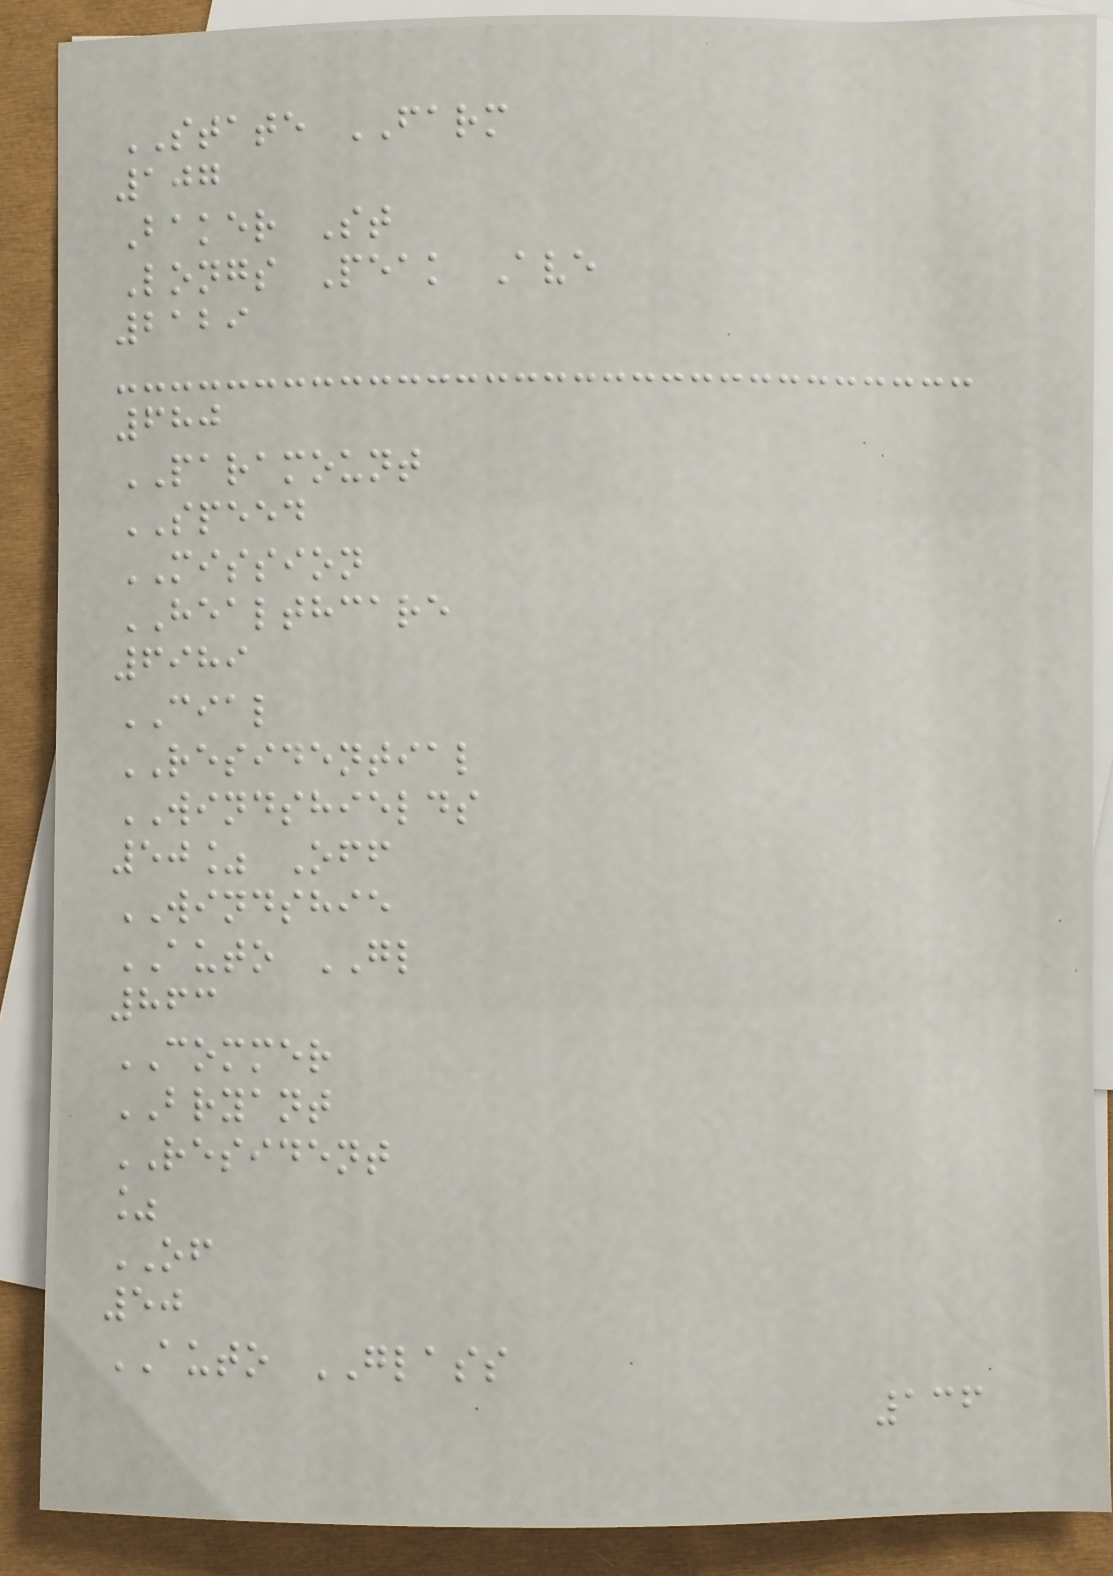STATE FARM
107
Baker St
Longs Peak Ave
2129
680
PARAMOUNT
SPEED
MISSION
HEALTHCARE
6989
CIAL
RESIDENTIAL
WINDSHIELDS
50% Off
WINDSHIE
AUTO GL
863
COMMER
BRYANT
RESIDENT
%
OF
50
AUTO GLASS
136
